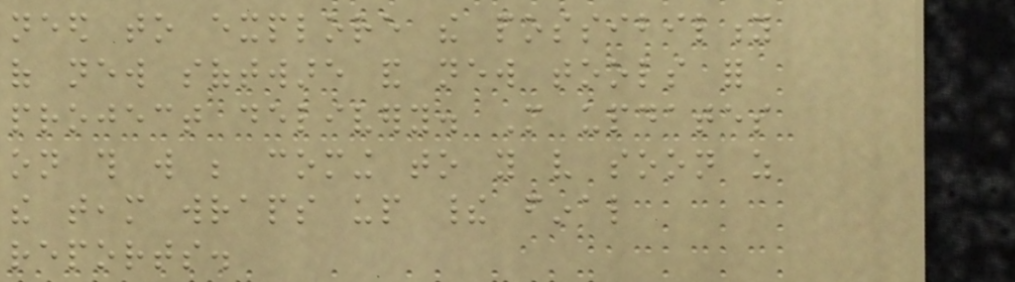need to explore the possibility
of new software and new tools for
project delivery. More updates
on this will be coming to you very soon as
the team wraps up their final
reports.
